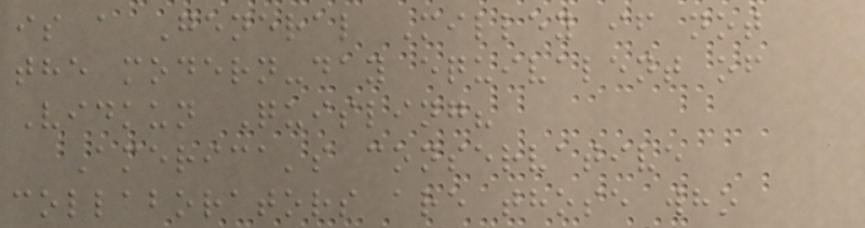is a General Milley if not
the modern-day equivalent of
Vidkun Quisling?
America's conservative
collaborators are those who
